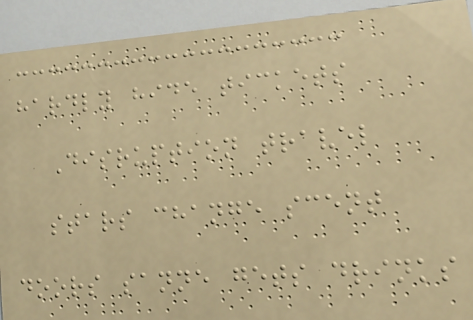hardly hide tickets
Disruption travel
stars change scent
doors sanne gets drinks
